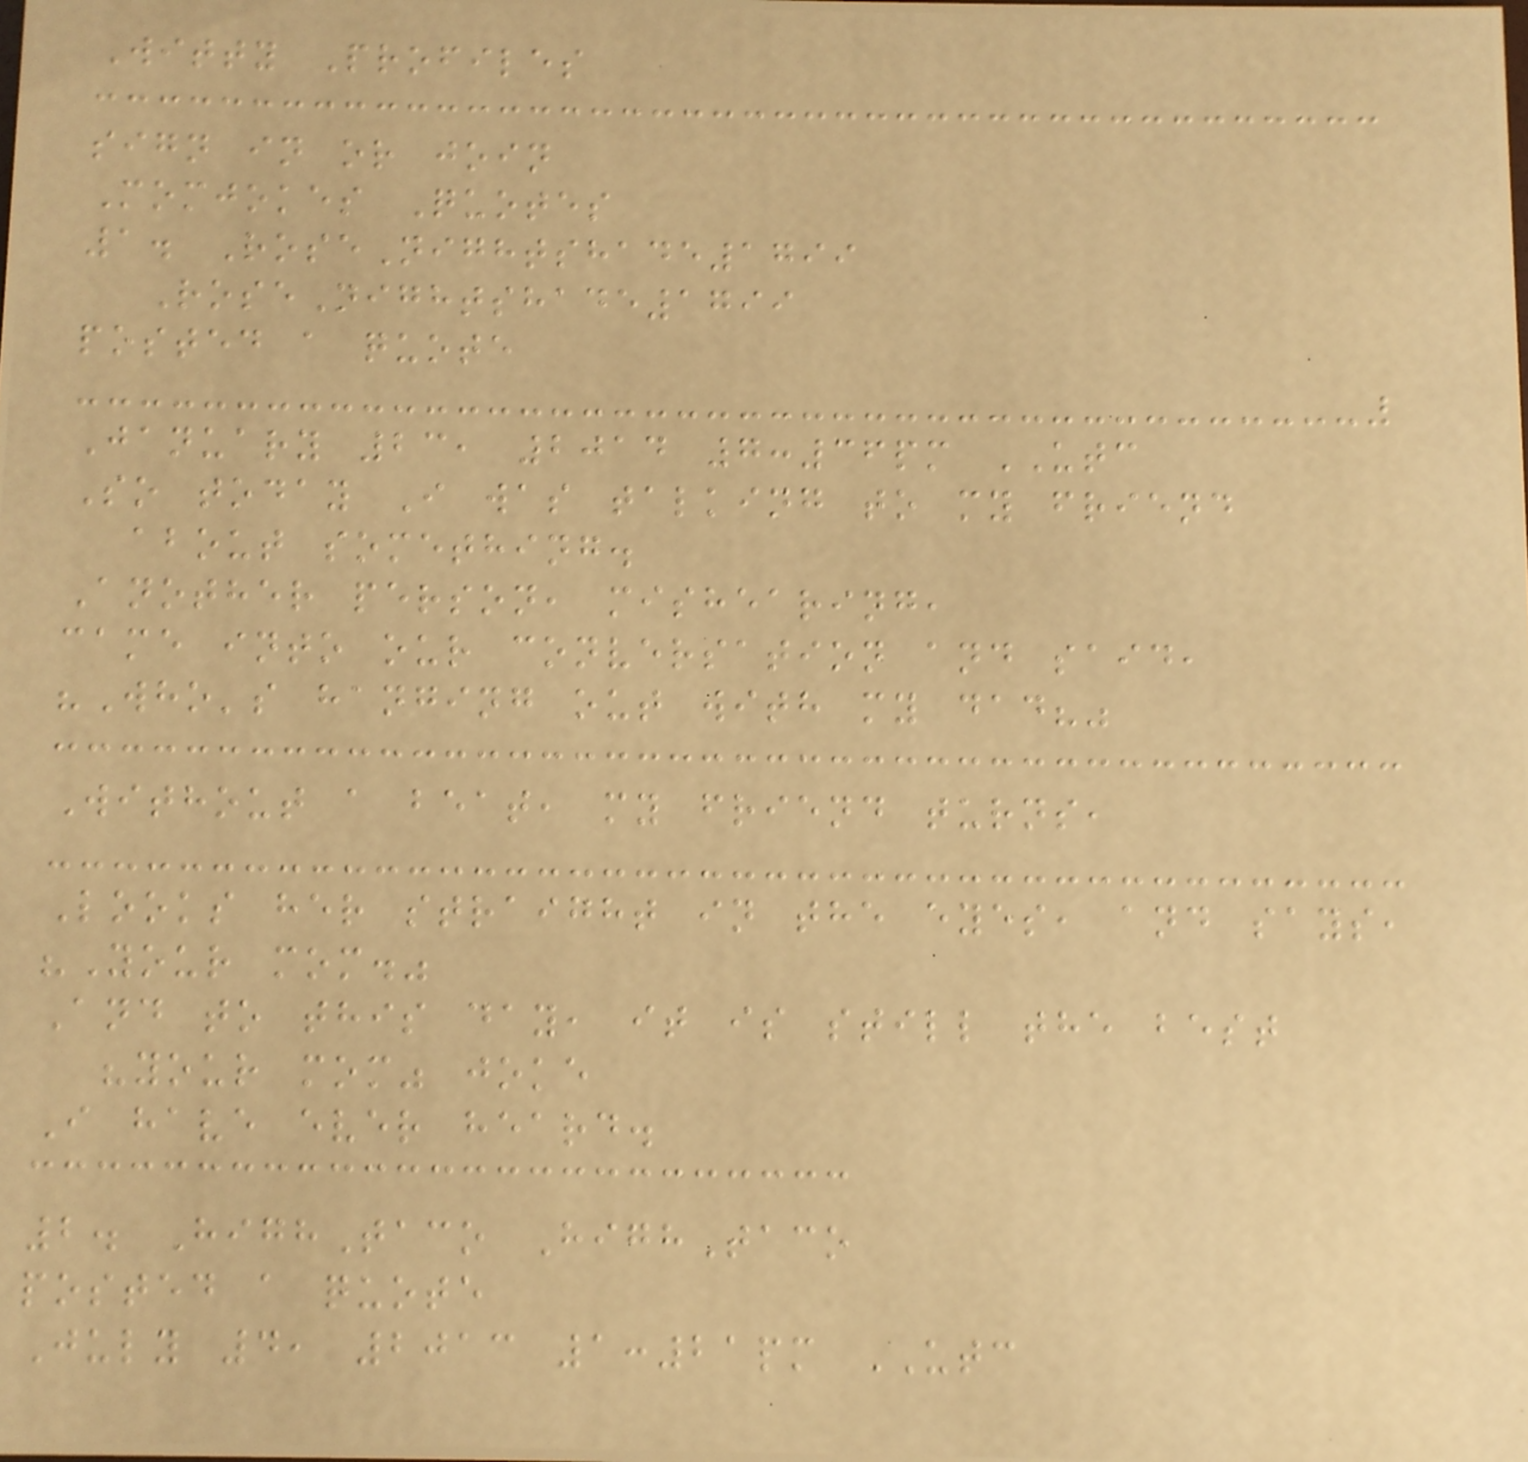Witty Profiles
sign in or join
Momjokes Quotes
1. RoseNightshade1799
RoseNightshade1799
posted a quote
January 23, 2014 7:36pm UTC
So today I was talking to my friend
about something.
Another person, mishearing,
came into our conversation and said,
"Who's hanging out with my dad?"
Without a beat, my friend turns,
Looks her straight in the eyes, and says,
"Your mom."
And to this day, it is still the best
"your mom" joke
I have ever heard.
2. HighTaco HighTaco
posted a quote
July 4, 2013 1:21pm UTC
